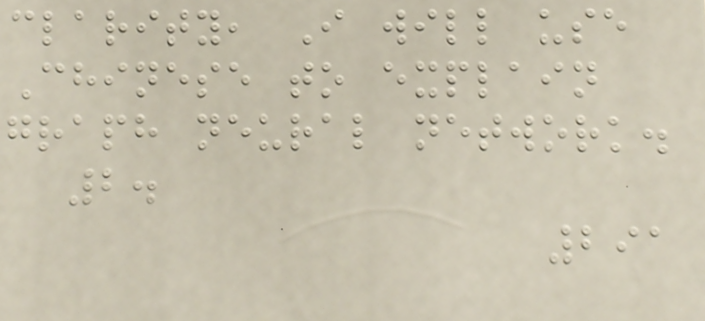clarity, I will use
Chinese to explain
graph neural network.
2.
291
